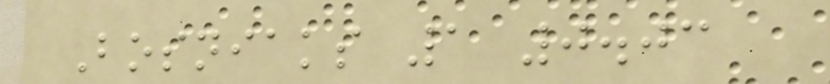Bosniaks 1 0.03
